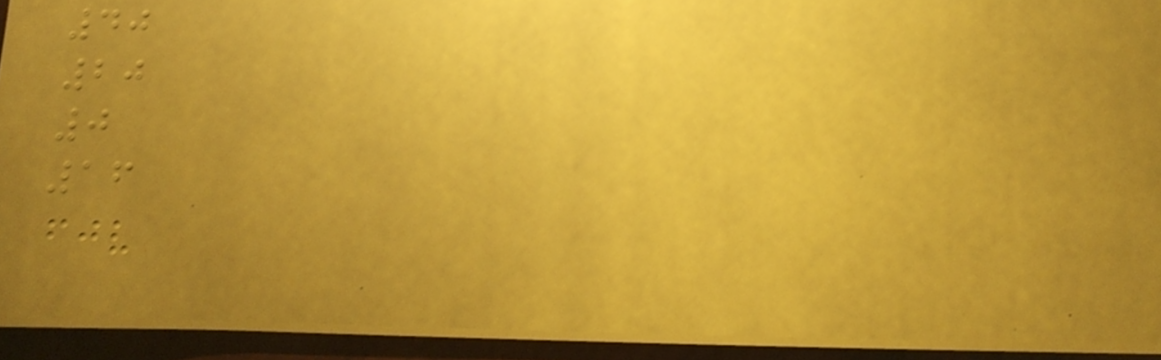40
20
0
16
